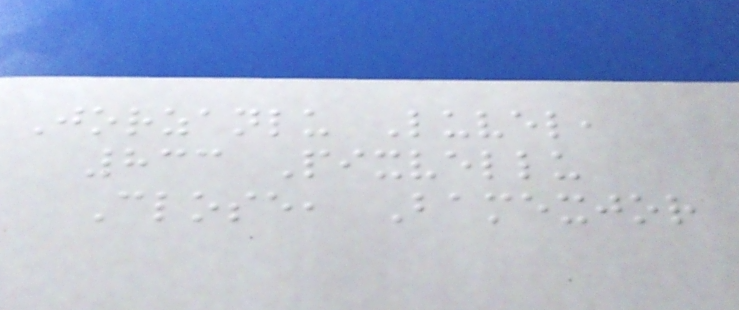Jorzanlu Luvel,
833 Pixvellu
Close, Bamexjor
